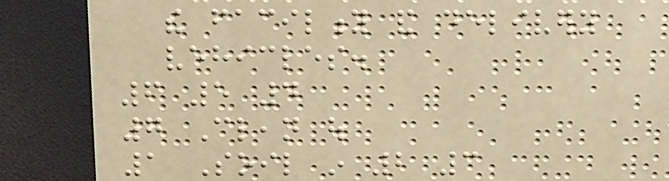the facility and delivery
vehicles.
6 5 4
7 Clean out
1 Soil in 2 3
